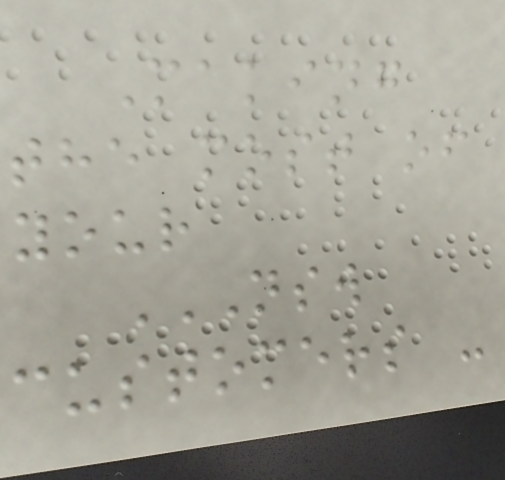Making
the most of
your
NSW
CUSTOMERS -
